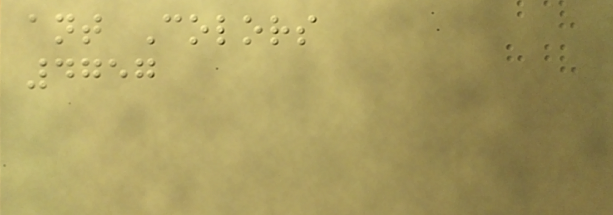ant Colors
4757
